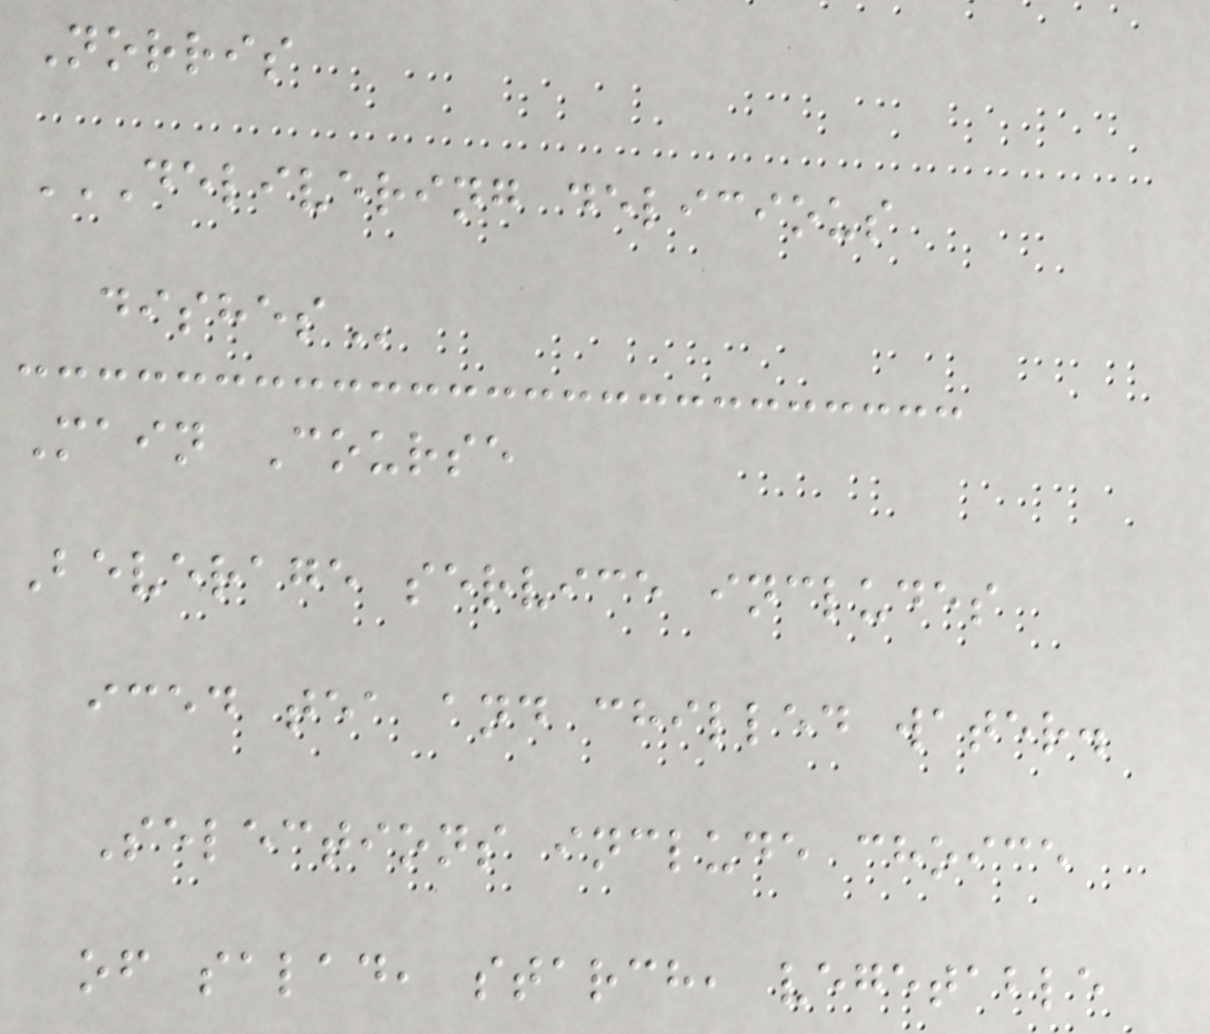Norris
DELIVERING DELICIOUS
DISHES
Main Course
Beverage service includes
iced tea and chilled water.
Selections include choice
of salad, starch, vegetable
